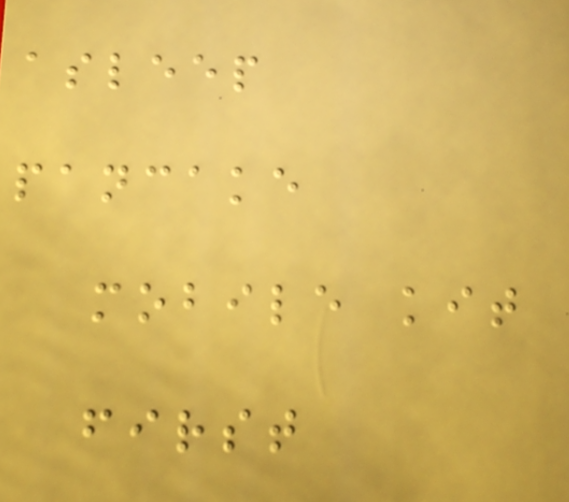asleep
pancake
mobile kit
first
